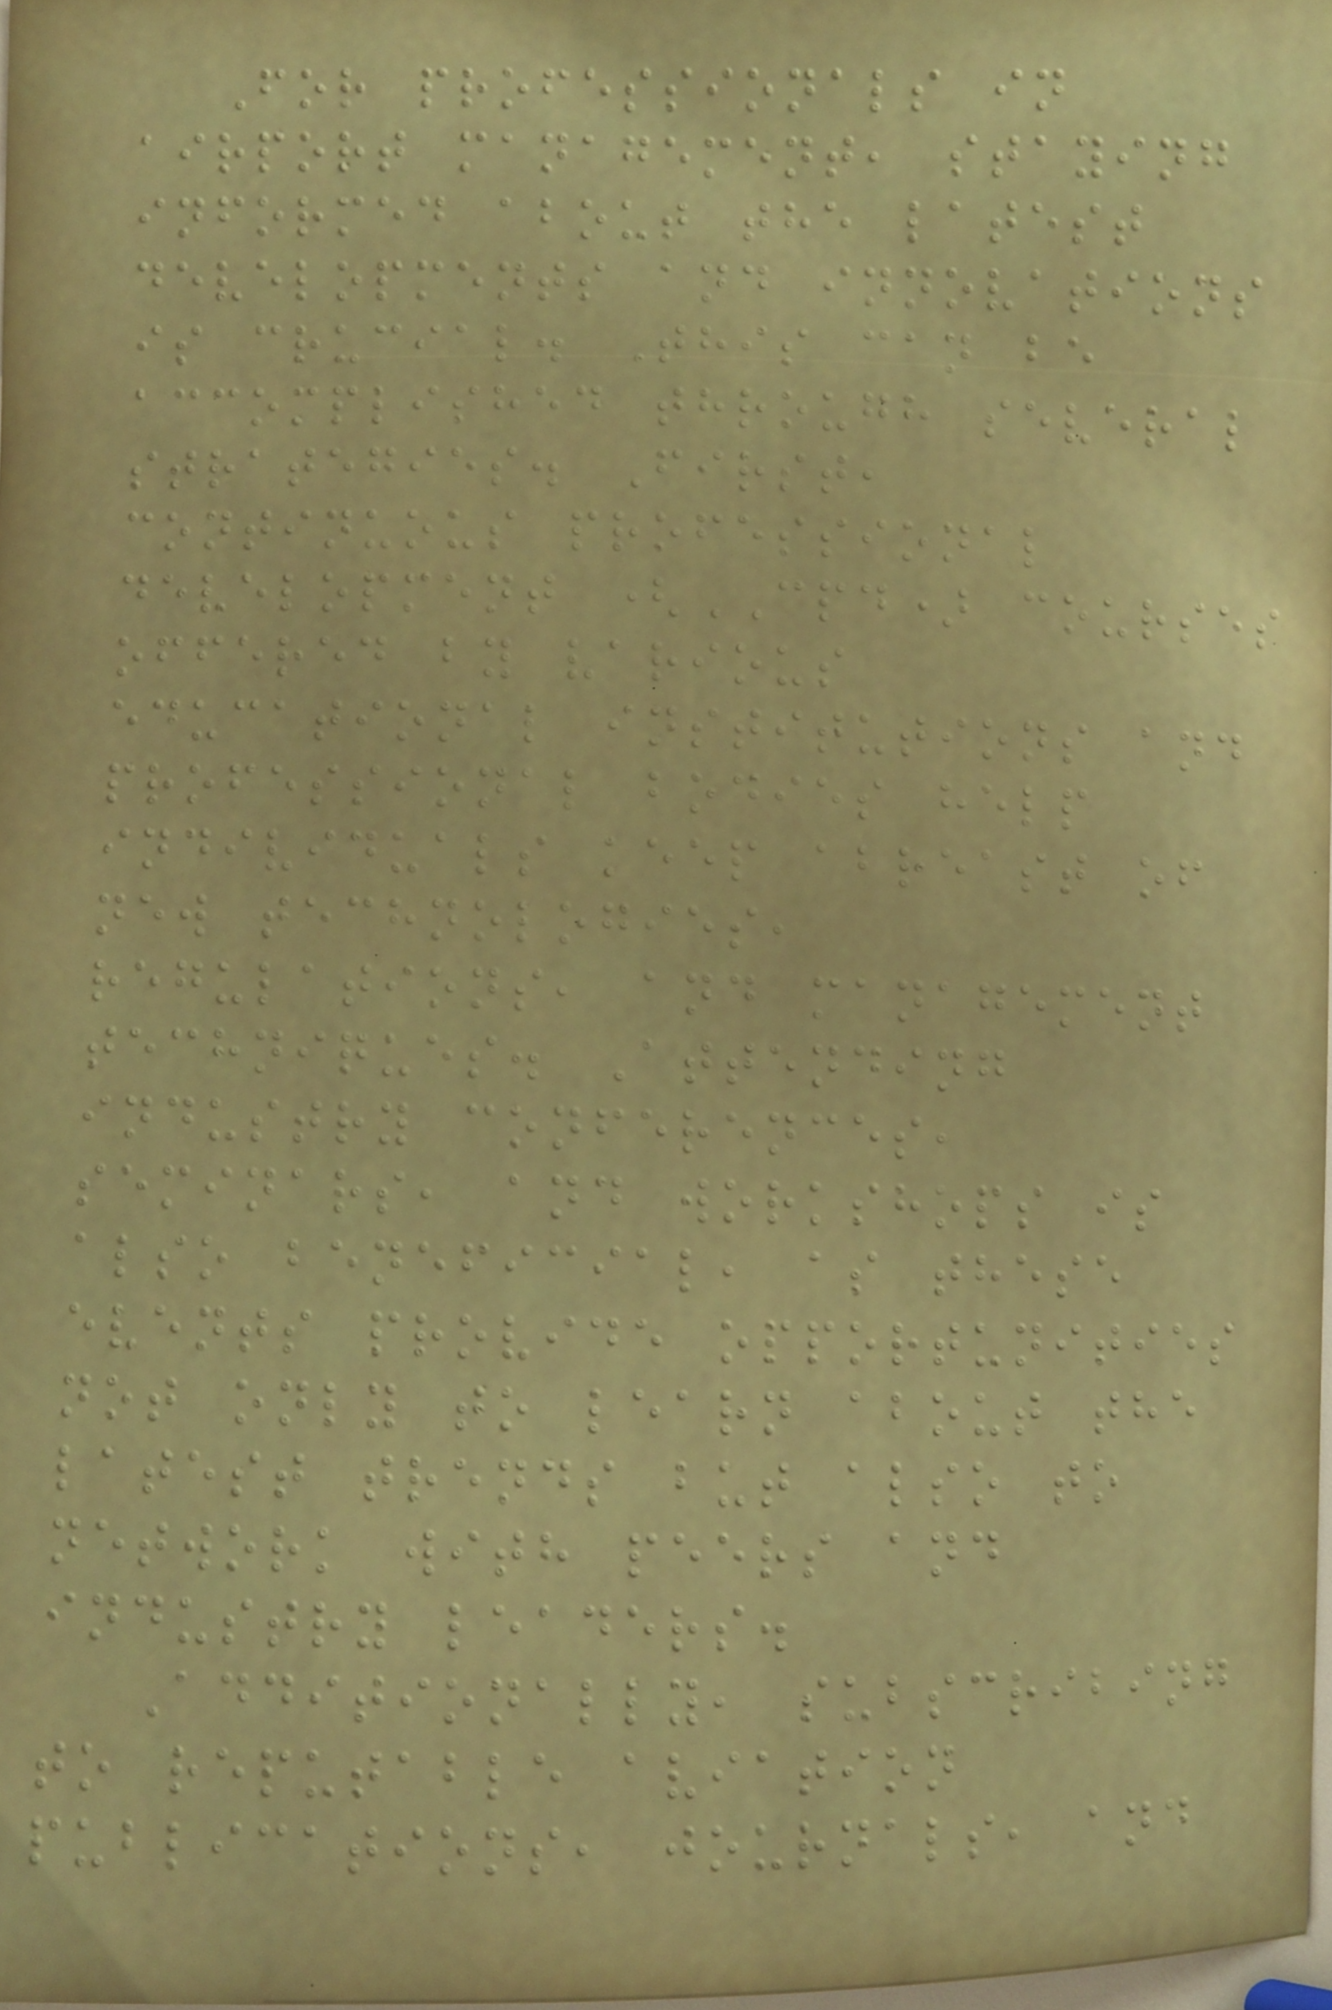For professionals in
airport management, staying
informed about the latest
developments and innovations
is crucial. This can be
accomplished through several
strategies. First,
continuous professional
development (CPD) courses
offered by various
educational institutions and
professional bodies help
individuals keep abreast of
new technologies,
regulations, and management
techniques. Attending
industry conferences,
seminars, and workshops is
also beneficial, as these
events provide opportunities
not only to learn about the
latest trends but also to
network with peers and
industry leaders.
Additionally, subscribing
to reputable aviation
publications, journals, and
